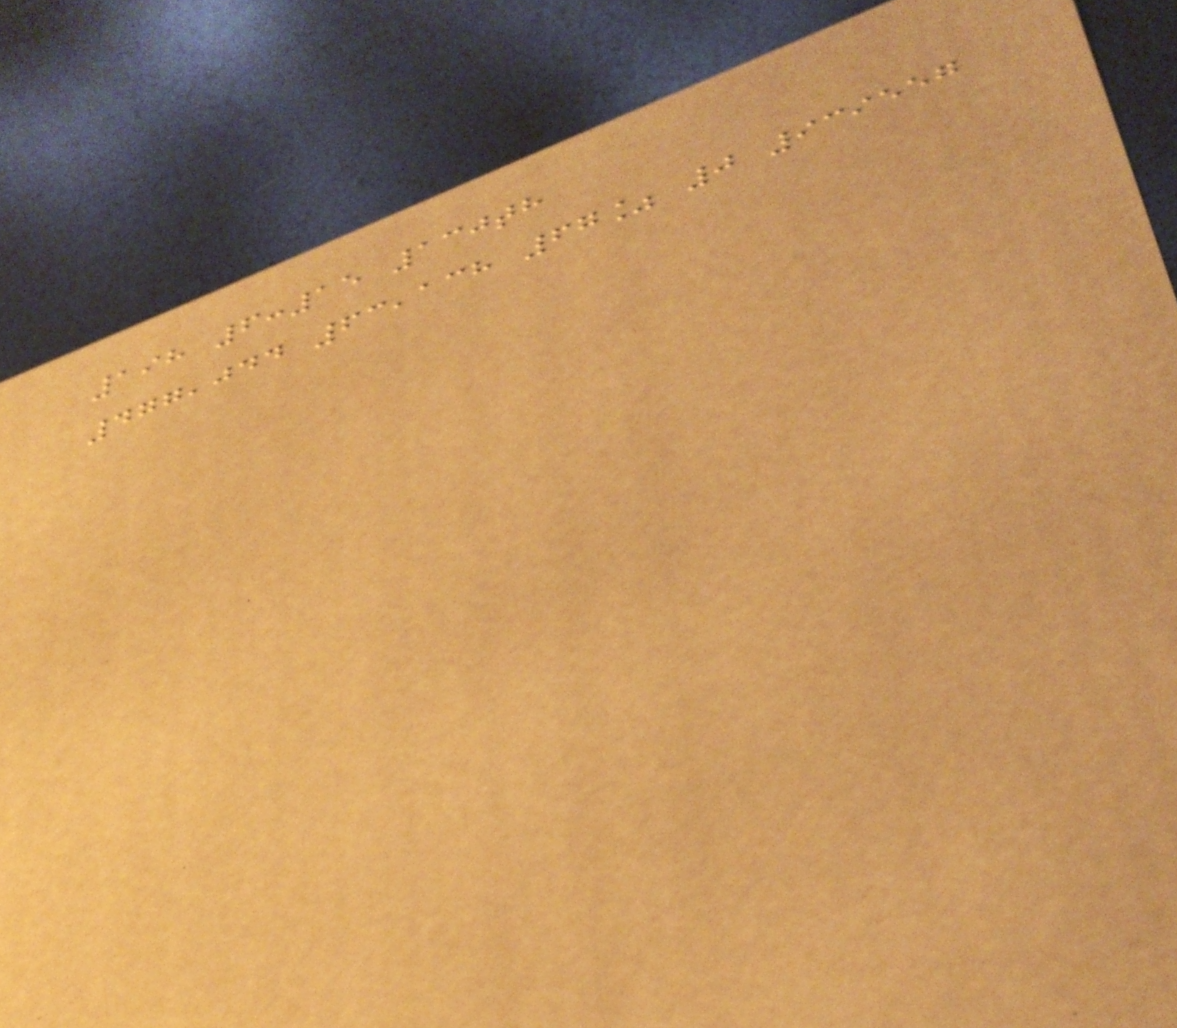198 6:15 130th
477,044 63,138 67% 0 939557
